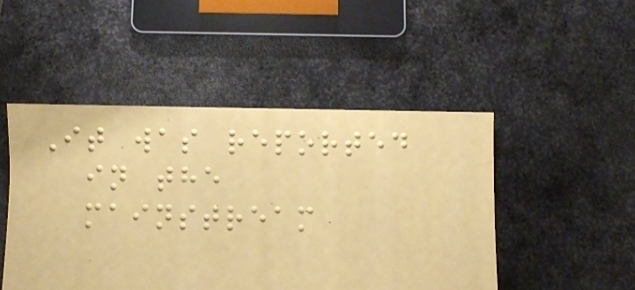It was reported
in the
mainstream
